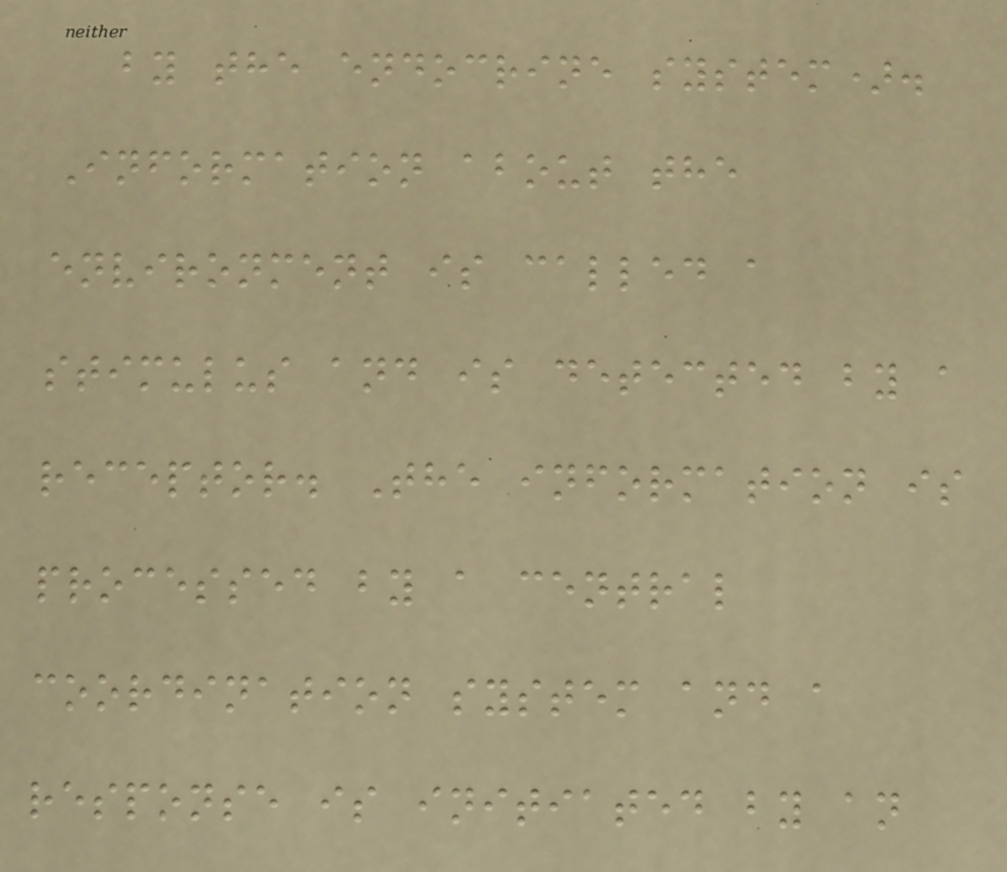by the endocrine system).
Information about the
environment is called a
stimulus and is detected by a
receptor. The information is
processed by a central
coordination system and a
response is initiated by an
